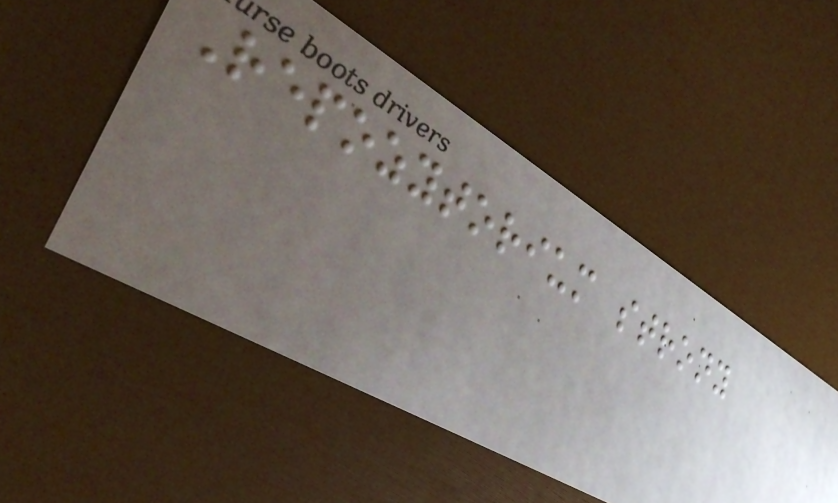Repozytorium strony
